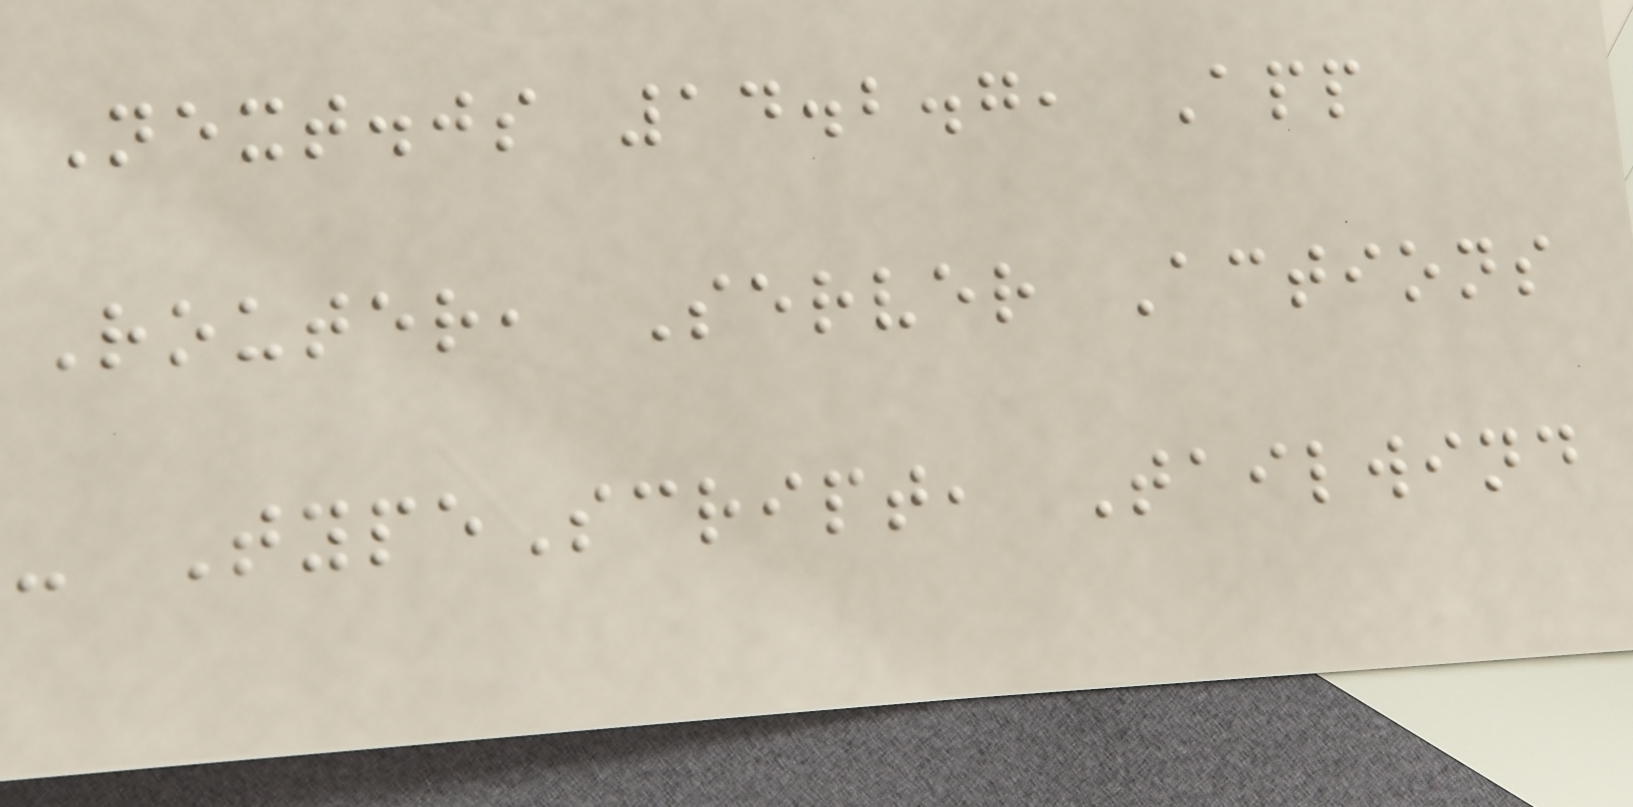Next.js 14.2.7, App
Router, Server Actions
- TypeScript, Tailwind
